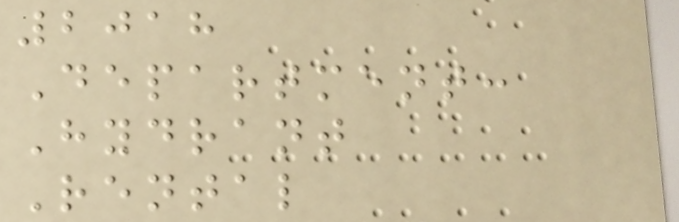2018
Department:
Hydrant
Rental
